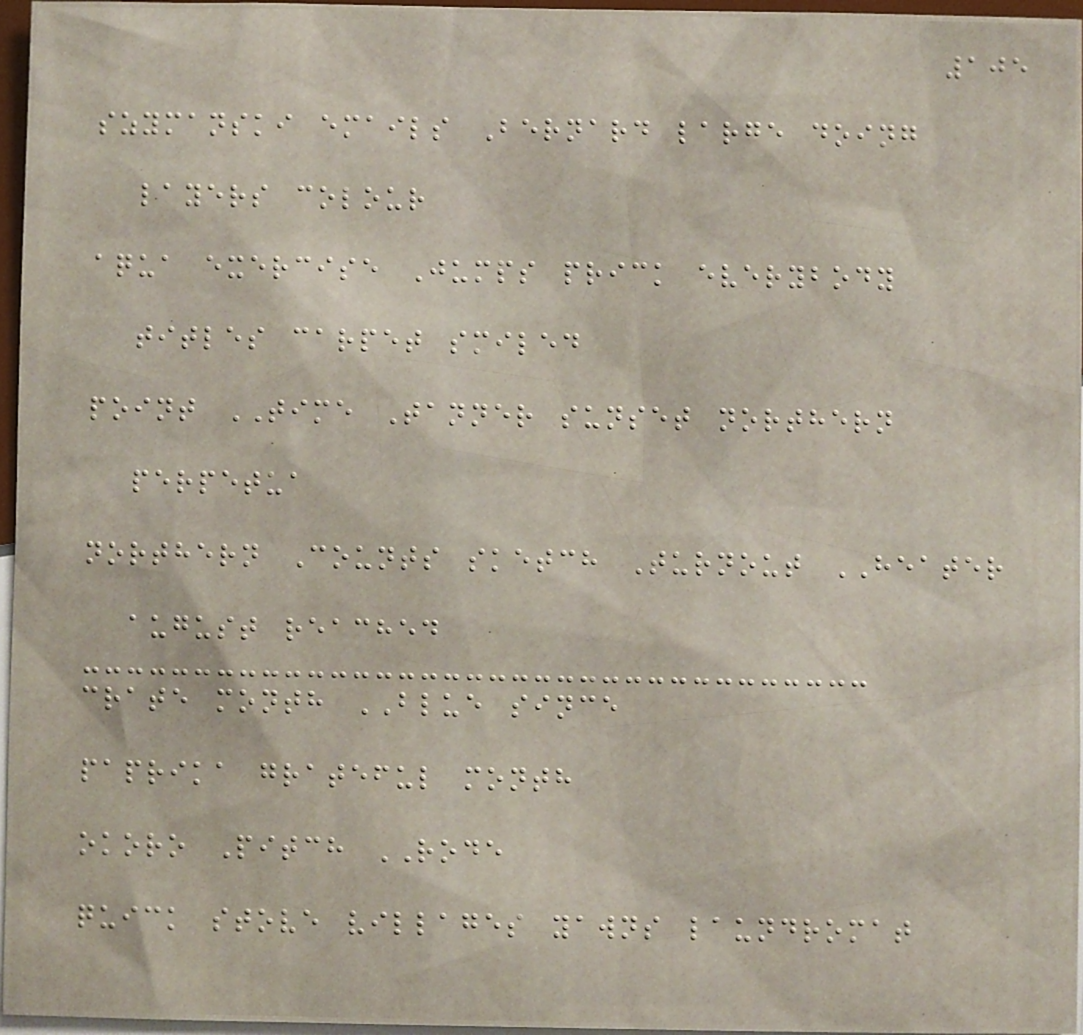105
szymanski emails Bernard large doing
layers colour
aqua exercise Jumps prick everybody
titles carpet smiled
point TIME Tanner sunset northern
perpetua
northern Counts sketch Turnout HEATER
august reached
crate month BLUE since
paprika grateful month
okoro Pitch RODE
quick stove villages yawns laundromat
